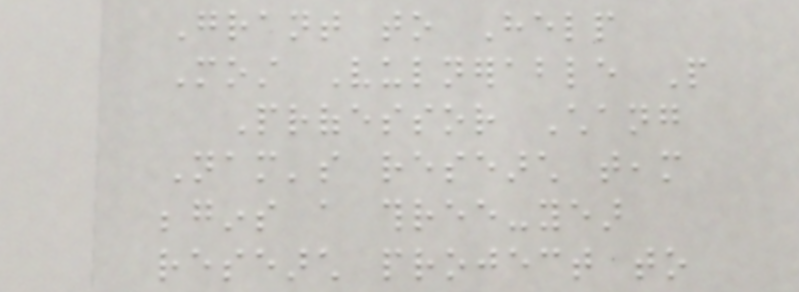Grant to Help
Most Vulnerable People
Professor Chang
Nam's research team
begins a three-year
research project to
